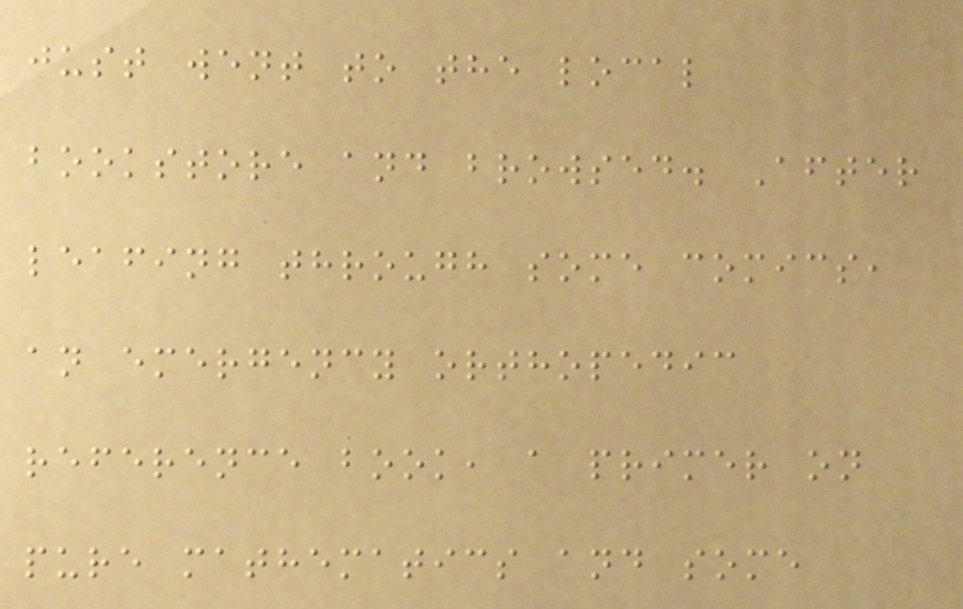just went to the local
bookstore and browsed. After
leafing through some comics,
an emergency orthopedic
reference book, a primer on
pure mathematics and some
